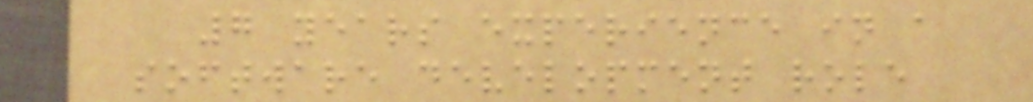7 years experience in a
software development role
